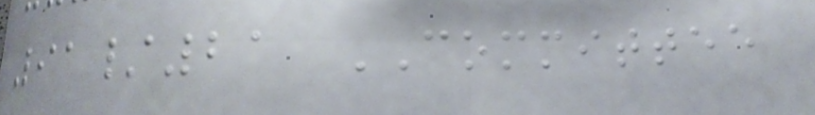91/21 COMMITTEE
